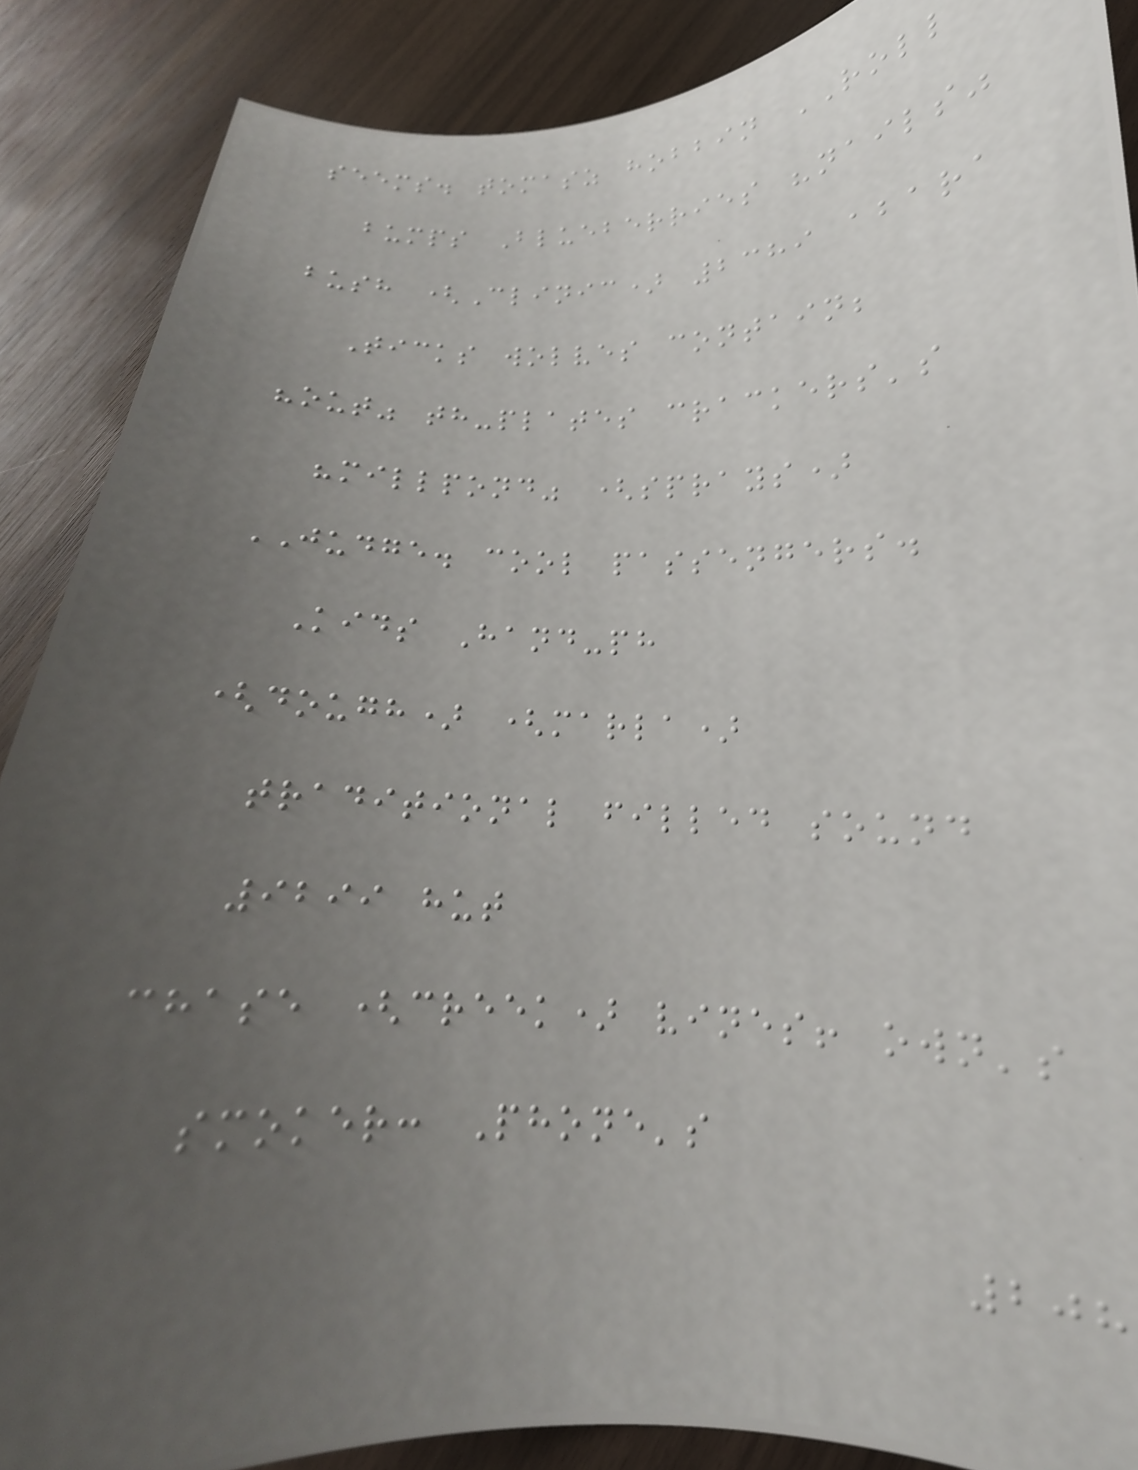seems. tomasz hobbin ROLL
bumps Blueberries "nails"
bush (Clinic) 2389 abara
Ticks wolves contain;
"out" th-plates crackers's
"millpond" (sprays)
JUDGE. cool passengers.
Kids Hand-ph
(dough) (marla)
traditional filled sound
9299 hut
chase (creek) vines! own's
smoker: Phone's
208
